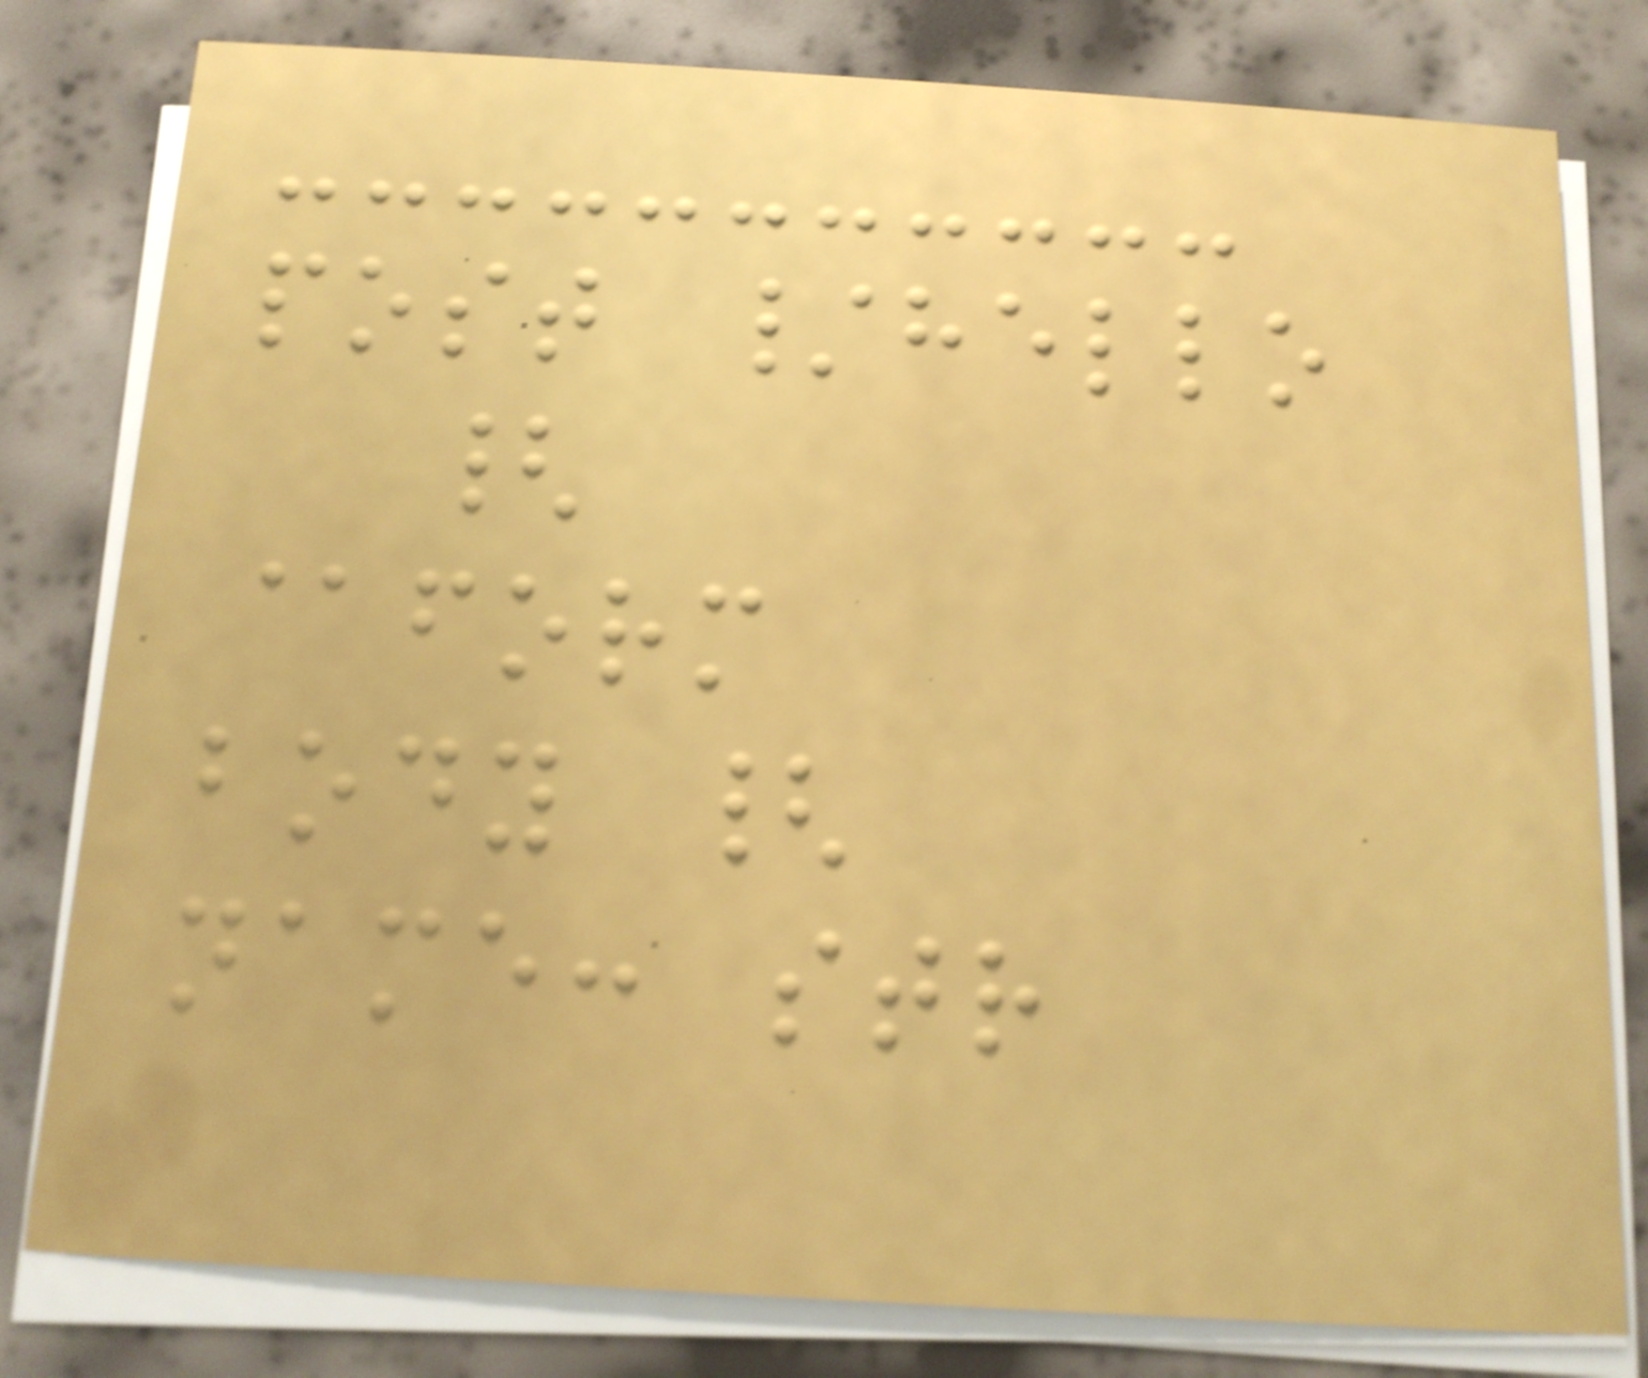post /hello
{
@form
body {
name: str
